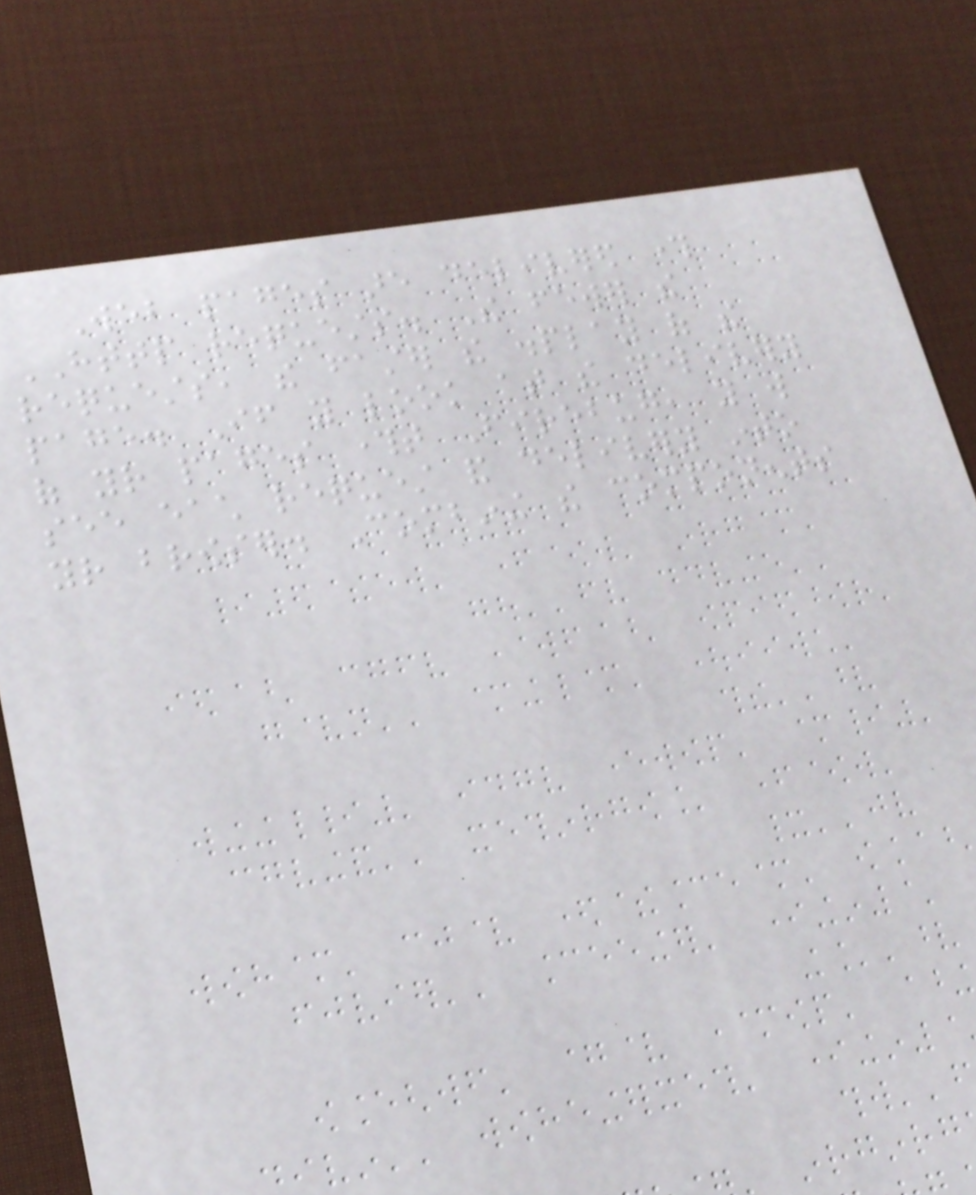Web pages are delivered through
HTTP requests. The fewer the
requests, the faster the display of the
page. If you look at the delivery
of your pages throught Firebug, you will
see each request and delivery into
your browser. Combining the components
